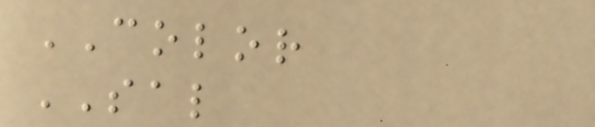COLOR
SAL
